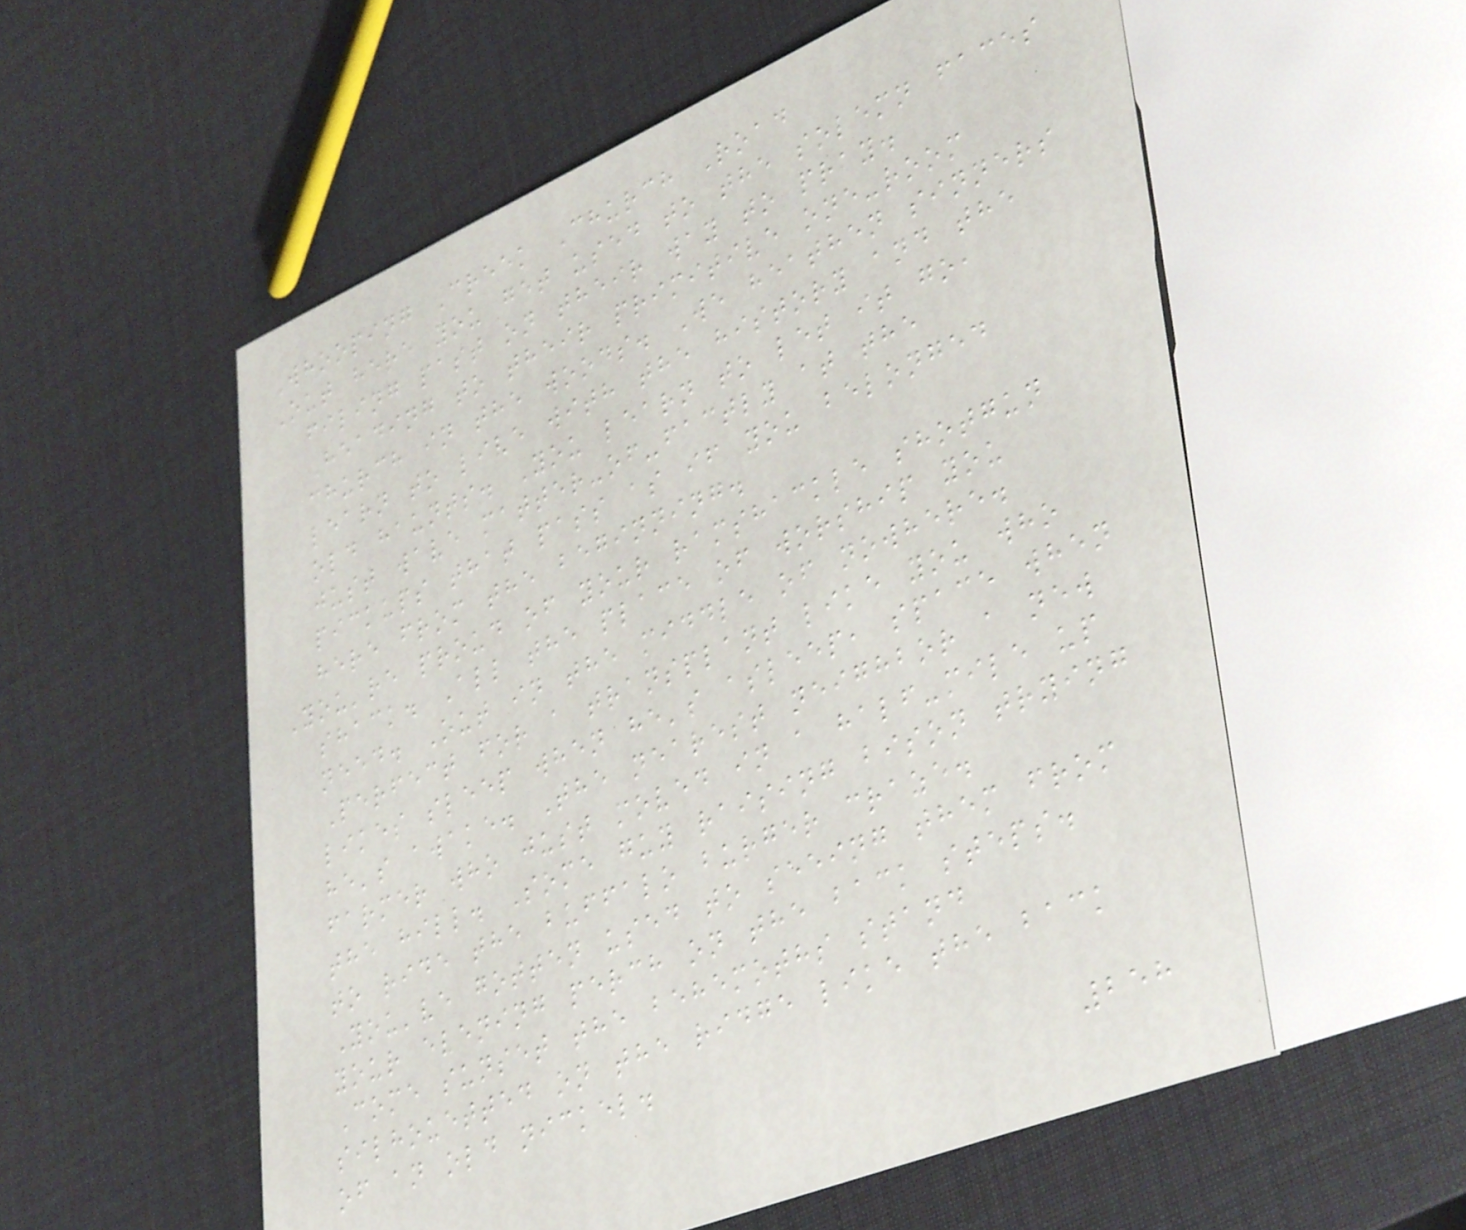Whooping Creek Church Road
Out here you get used to the solemn faces
filing past on their way to pray.
Heading to their primitive one-room
church in the woods. We heathen sinners
learn to live with the history and the
old haunts. You learn to let it go,
just wave matter-of-factly at the
pickups that pass as if you belonged
here from the beginning.
You're proud of your ramshackle shotgun
shack. All the place of worship you
need. Out in the middle of nowhere.
Perfect for a transplant like you who
likes sleep when he's asleep, space when
he's awake. The nearest neighbor a new
farmer who just moved in a half-mile up
the hill. Some guy raising bison trying
to ride the buffalo burger craze.
You've gotten used to seeing them from
your evening perch on the back steps.
Come sunset the behemoths stand
silhouetted on the ridge like the back
of an old nickel.
258
